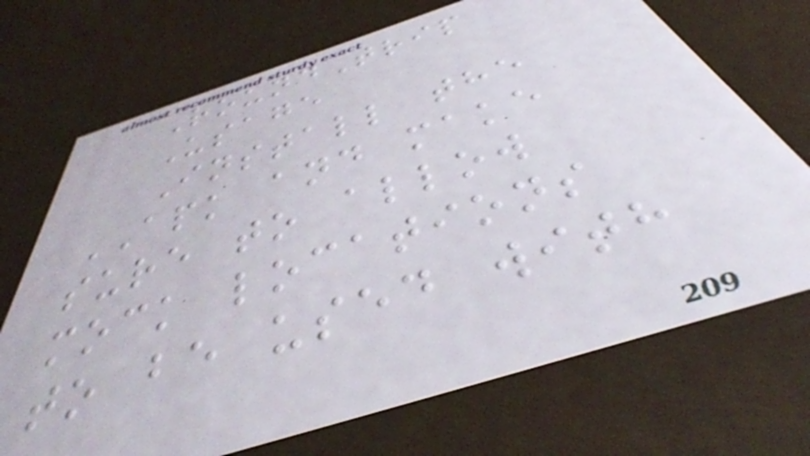RoundTrip
Usage
Install the
APK and make
sure to allow
mock locations
to be used with
